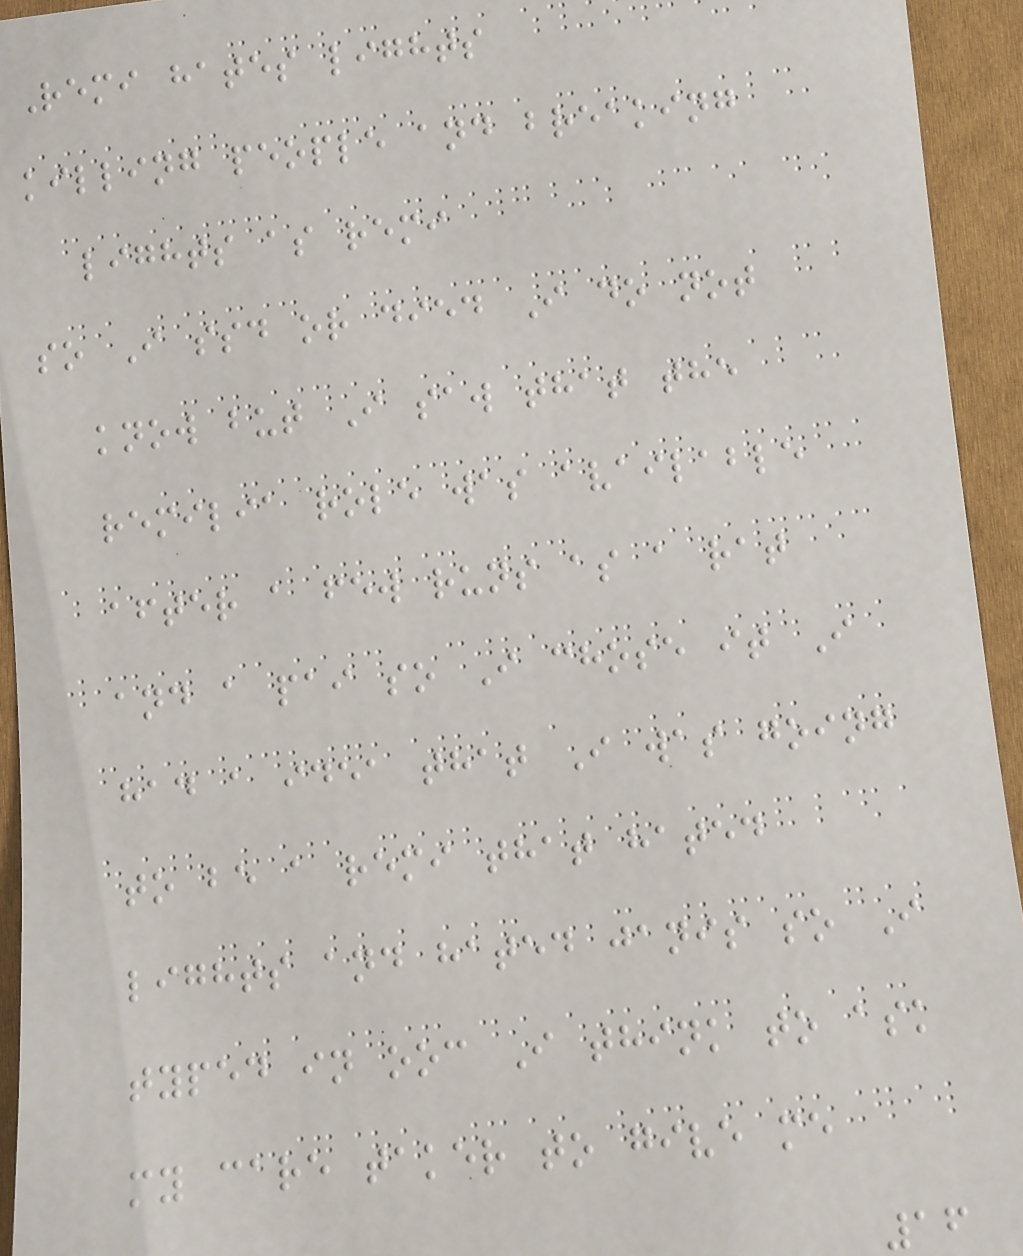Remi hates lights
killing people and breaking
lights as remi
so I ssd or died I do not
know but I saw that the
remilia role was available
after a few runs as a rat
and a pai so I chose it I
had a idea that I was going
to be a remi that hated
lights and hated janis so I
typed in ooc I think to ask
my care taker to give me
16
